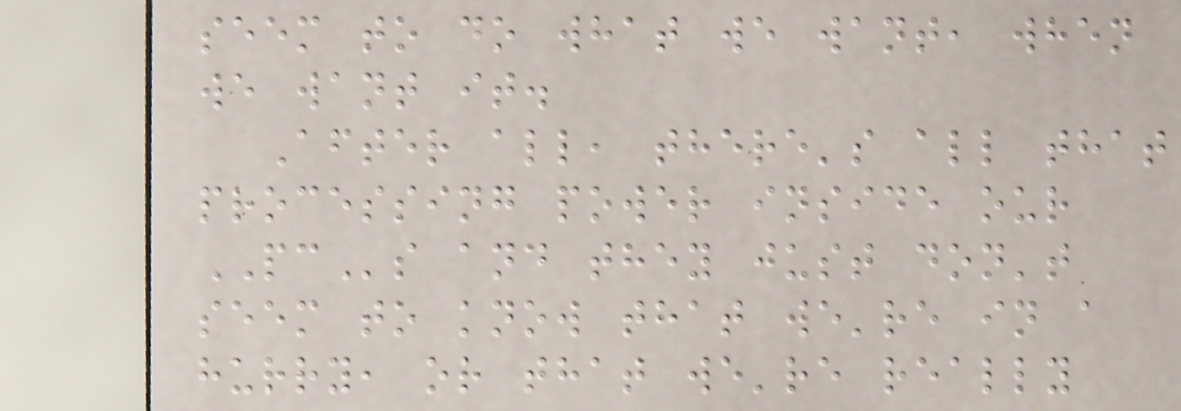seem to do what we want, when
we want it.
After all, there's all that
processing power inside our
PCs and they just don't
seem to know that we're in a
hurry, or that we're really
